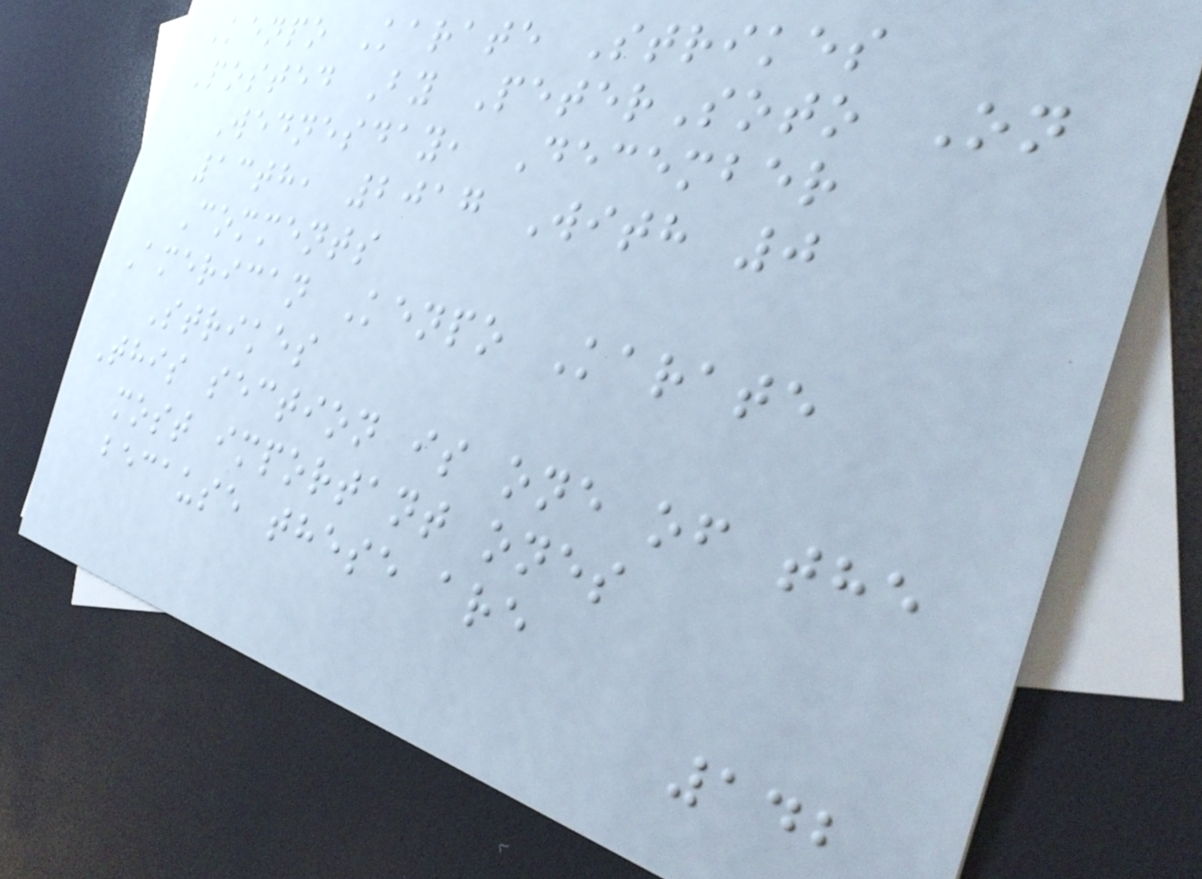Kenpo Karate Strikes
Posted By PeterSoto On
Wednesday, December
13th, 2017 With 0
Comments
American Kenpo Karate
Strikes
This section is one of the
most important ones
because these are
142
